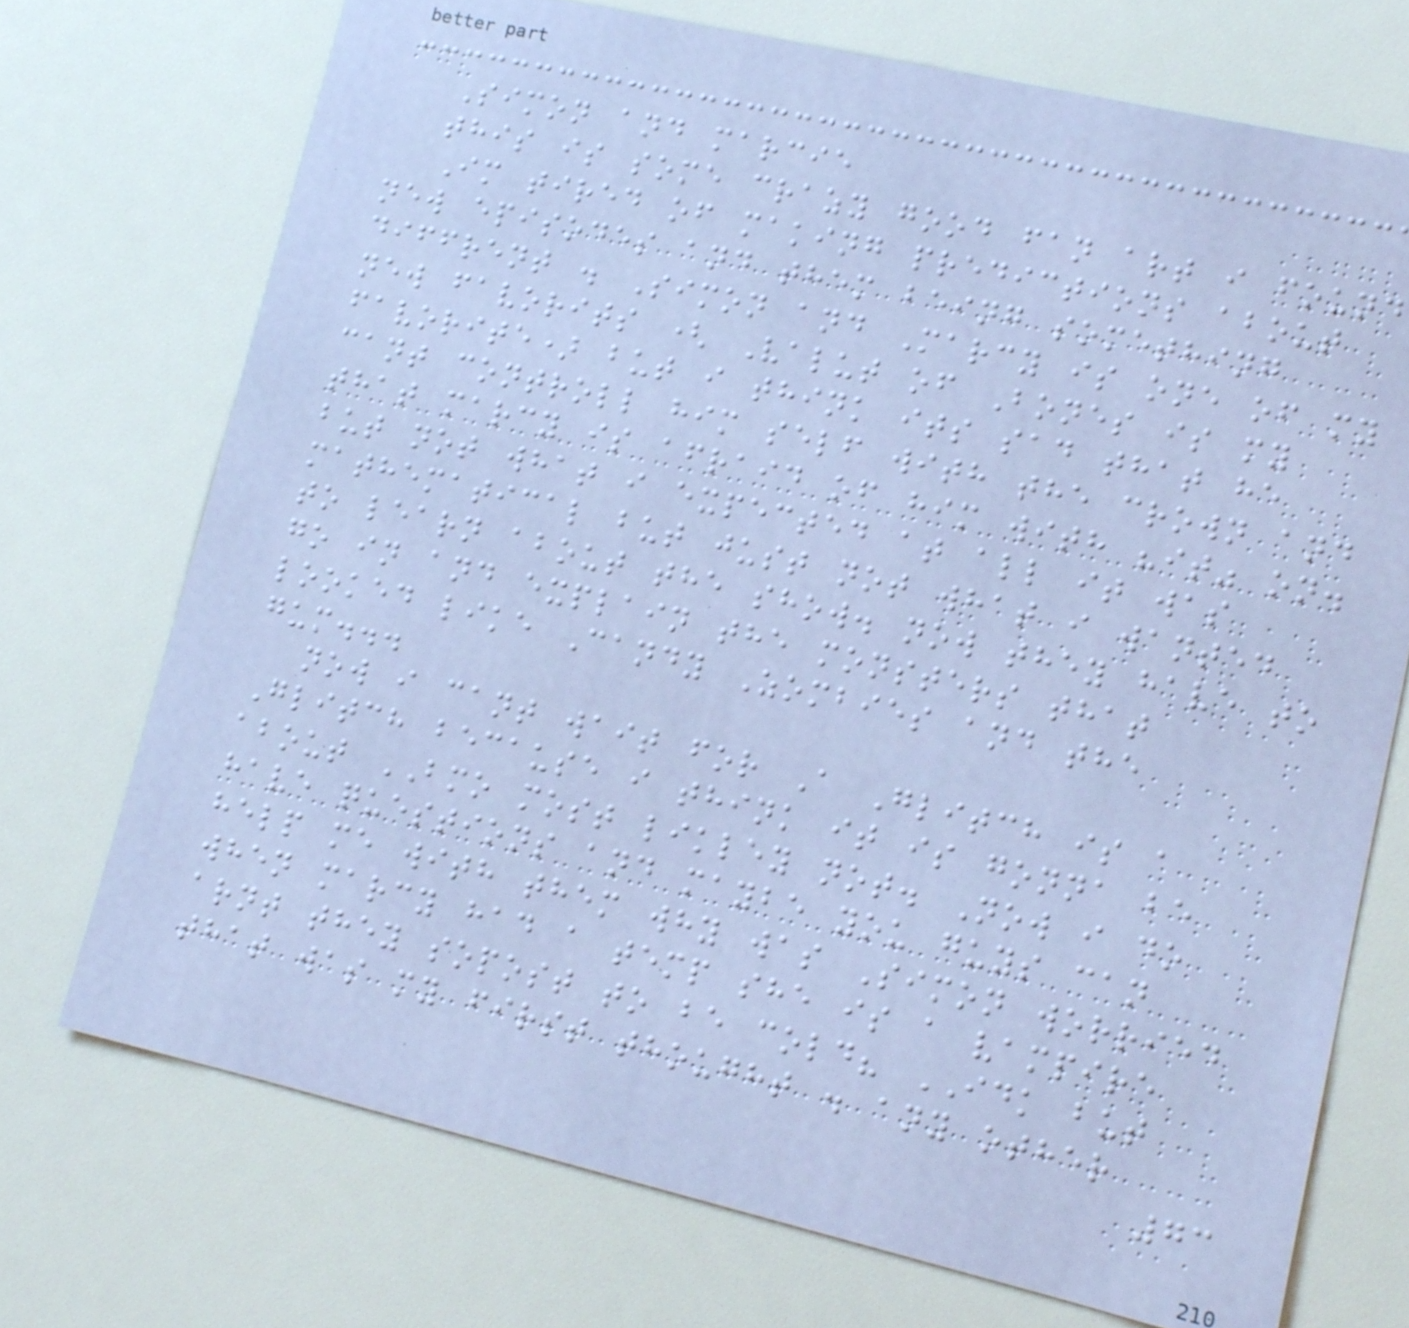Simon and marcie
this is some crazy good fan art i found
Im tired of making predictions about
new episodes and them being something
diffrent . Simon and Marcy is one of my
new favorits ( Valut of Bones is my
favorite) but i think its sad that he
cant controll him self with the crown and
that marcy is afraid of him with "it" on.
but not what i expected at all it was
mathematical but just not what i wanted
to learn about the show. now they have to
go in and explain the monsters that
looked like Candy Zombies and the
gum...
now i cant wait for A Glitch is a
Glitch because i think it is gonna be
about BMO most likley not. Now i do
have questions and maybe you guys can
help me with them why was Simon worried
when marcy had a temp she is a vampire
arnt they sopost to be cold? IDK but
that was my first thought . any other
73
